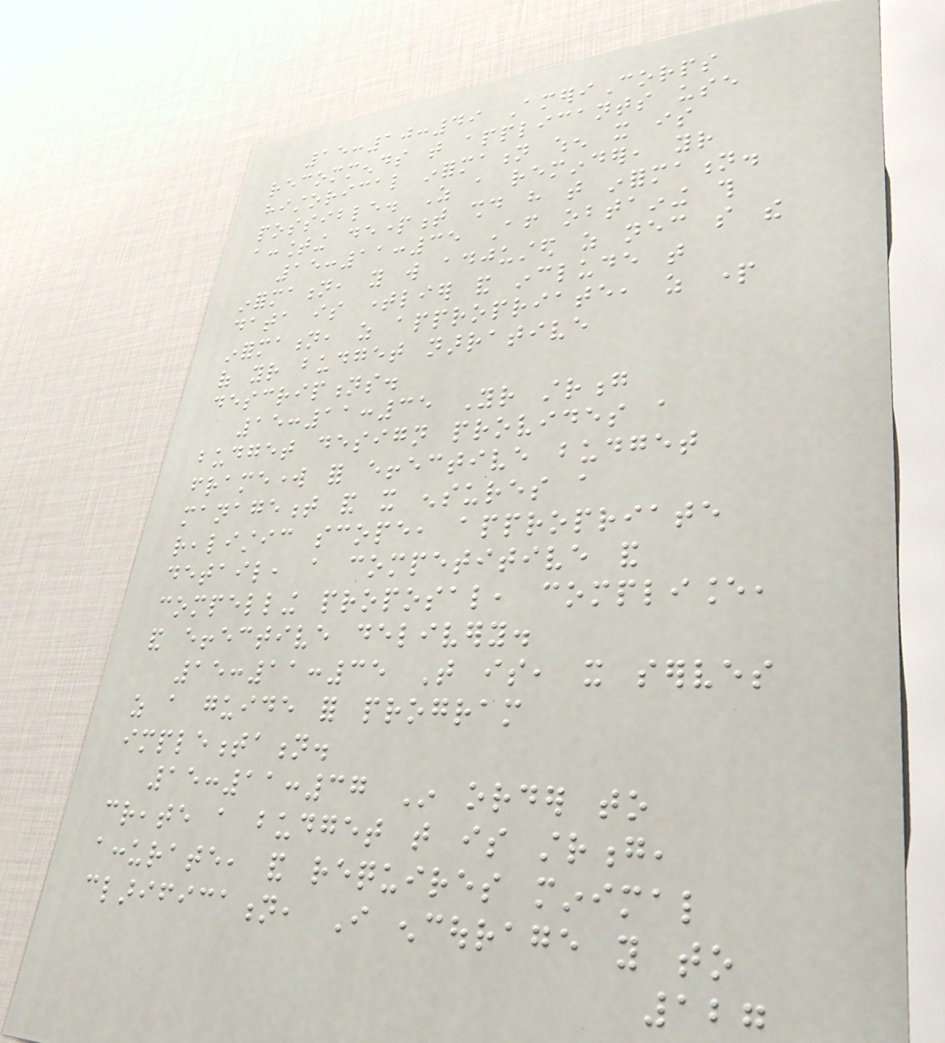15:10:49 AmeriCorps
recommends that applicants use
historical information when it is
possible. As a reminder, your
accounting department should have that information.
15:11:35 After obtaining this
information, you will adjusted as necessary so the
data is timelier and include that
information, as appropriate, as part
of your budget narrative
descriptions.
15:11:35 Your strong
budget design provides a
framework for effective budget
management and it ensures a
realistic scope, appropriate
detail, a competitive and
compelling proposal, compliance,
and effective delivery.
15:11:35 That is, it serves
as a guide for program
implementation.
15:11:37 In order to
create a budget that is strong,
accurate, and requires minimal
clarification, I encourage you to
127
